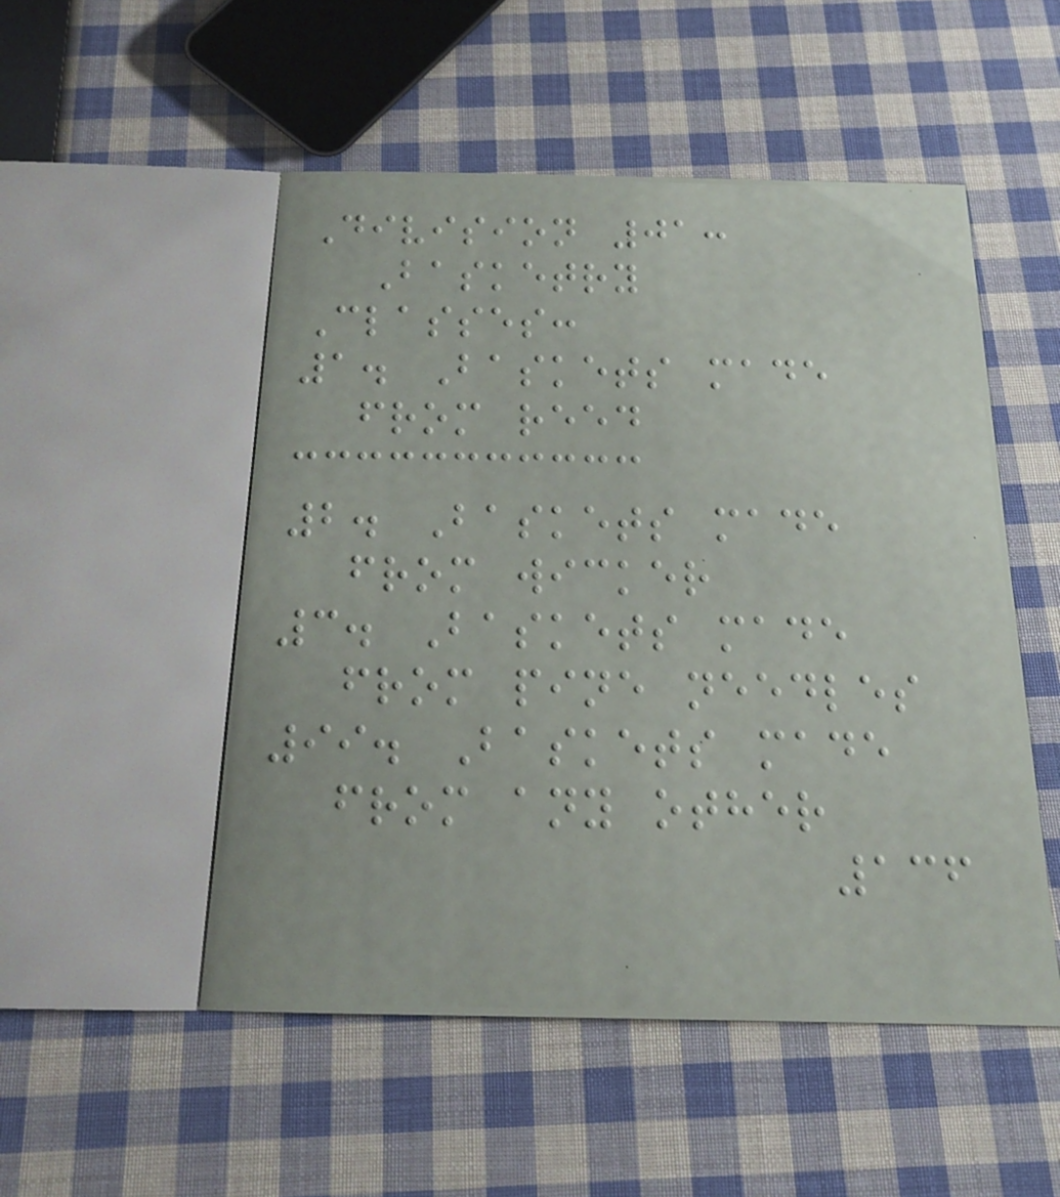Division 01:
Basketry
Classes:
1. Baskets made
from reed
2. Baskets made
from wicker
3. Baskets made
from pine needles
99. Baskets made
from any other
136
